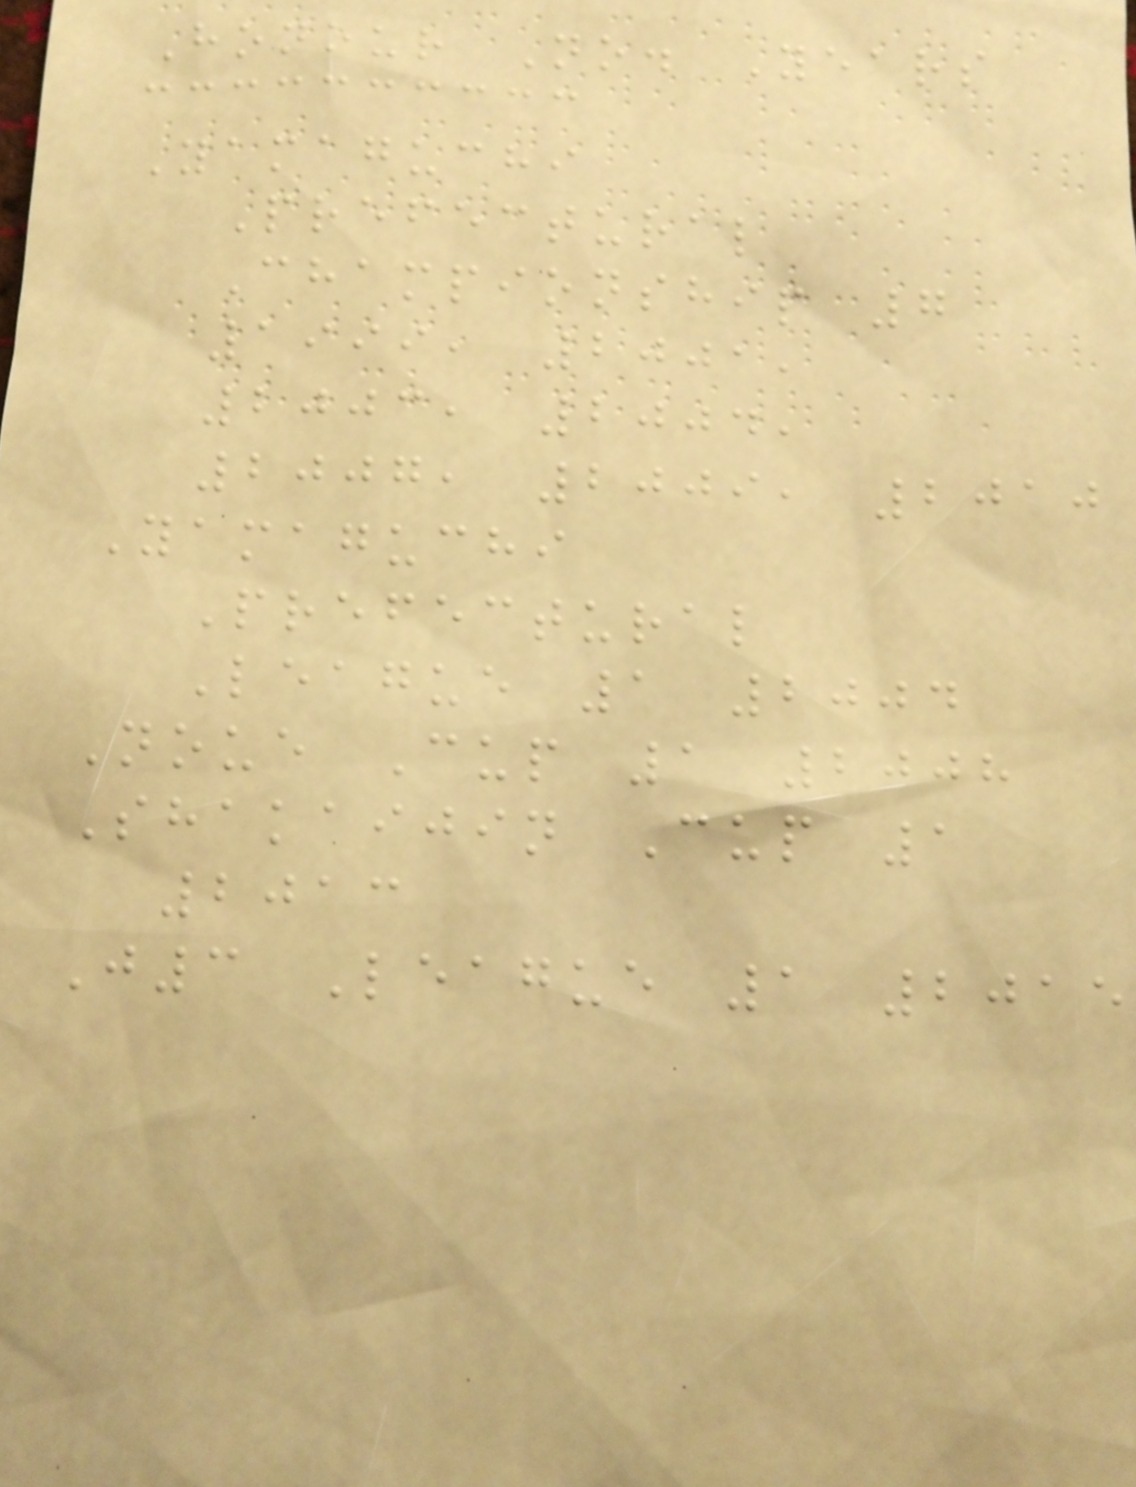Honour No. Years
Yamaguchi
Prefectural
Championship 7
1999, 2001,
2003, 2004,
2007, 2009, 2010
Yamaguchi
Prefectural
League 1 2004
Noue Cup 1 2008
Shakaijin Cup 1
2013
J3 League 1 2015
